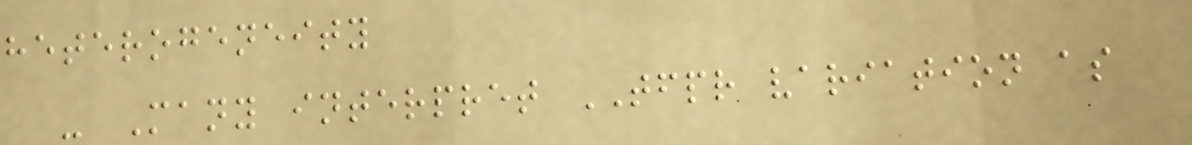heterogeneity
- Many interpret TFPR variation as
